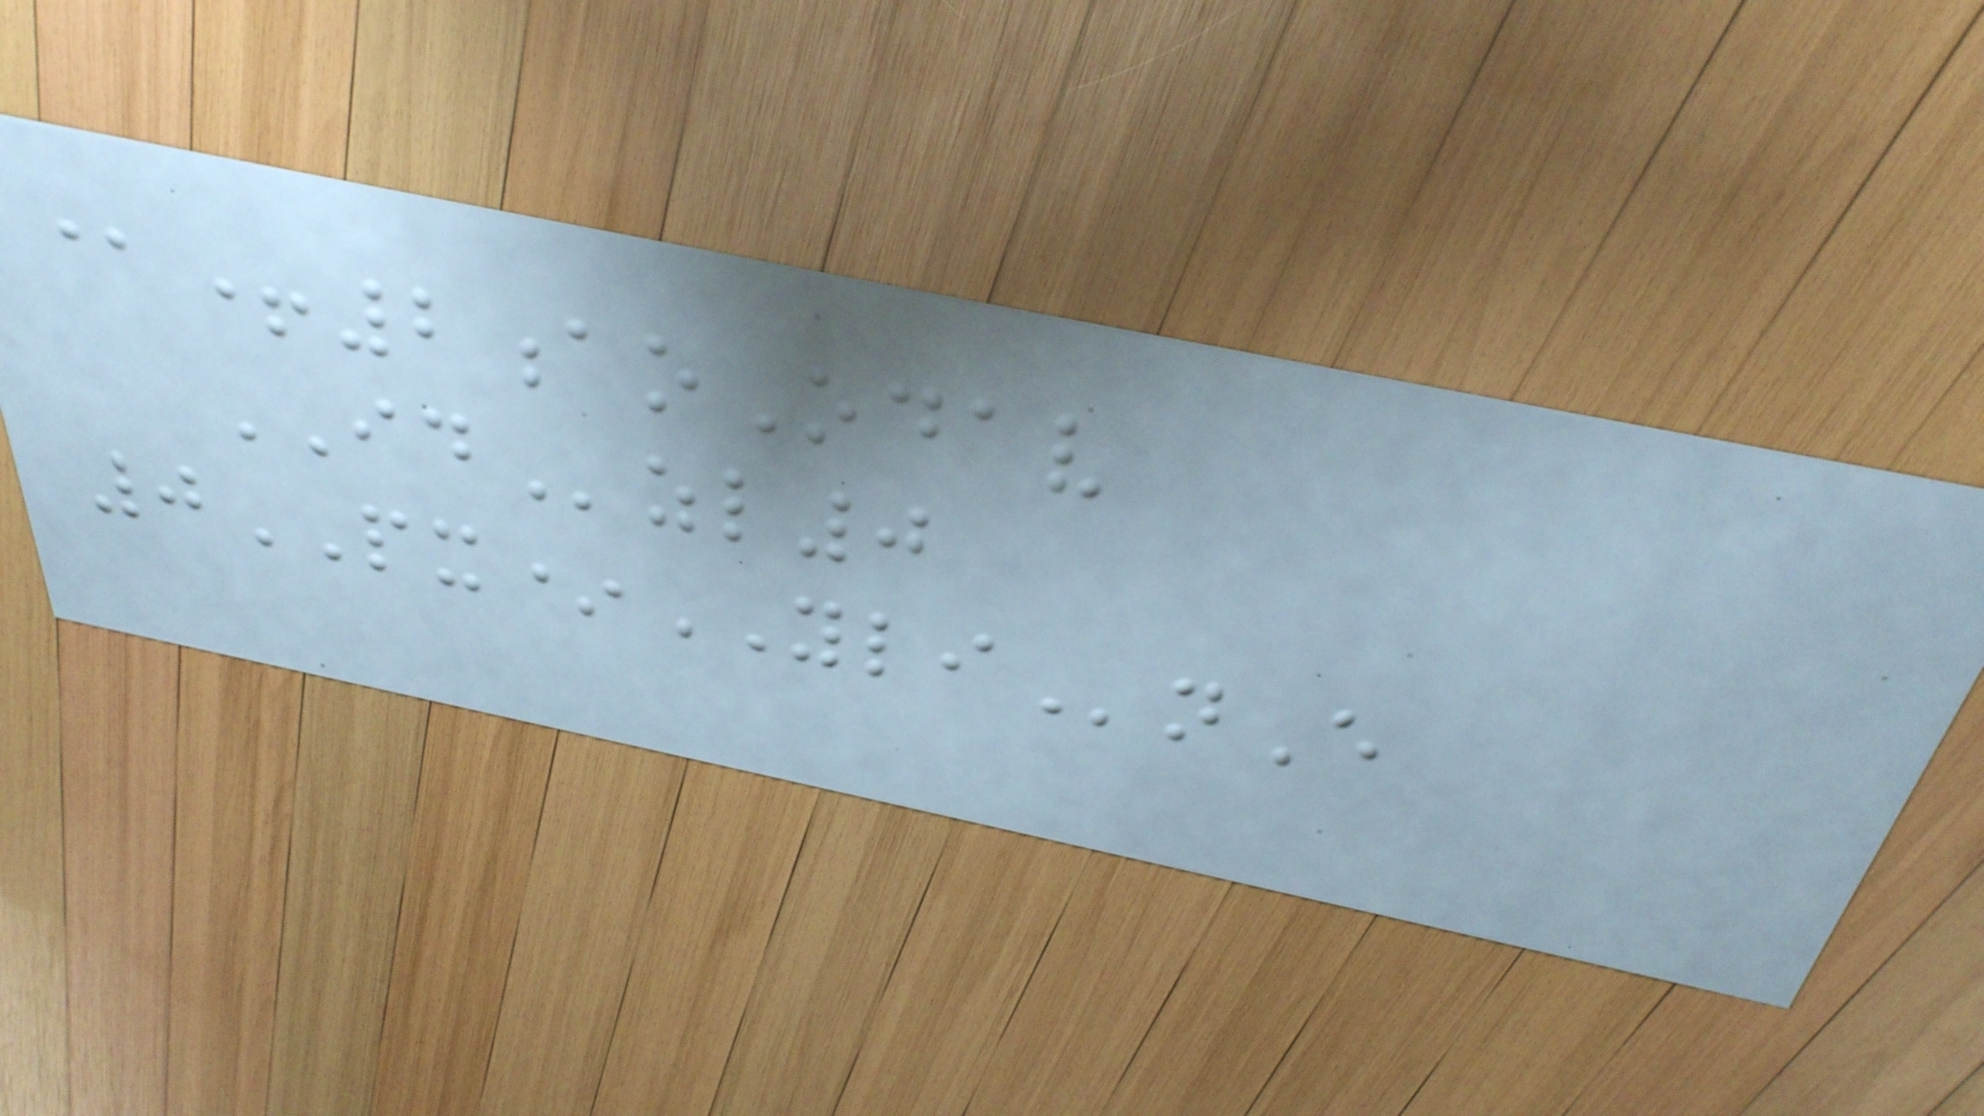@+2aoOdav
IDzl0
0PX*YLInE
